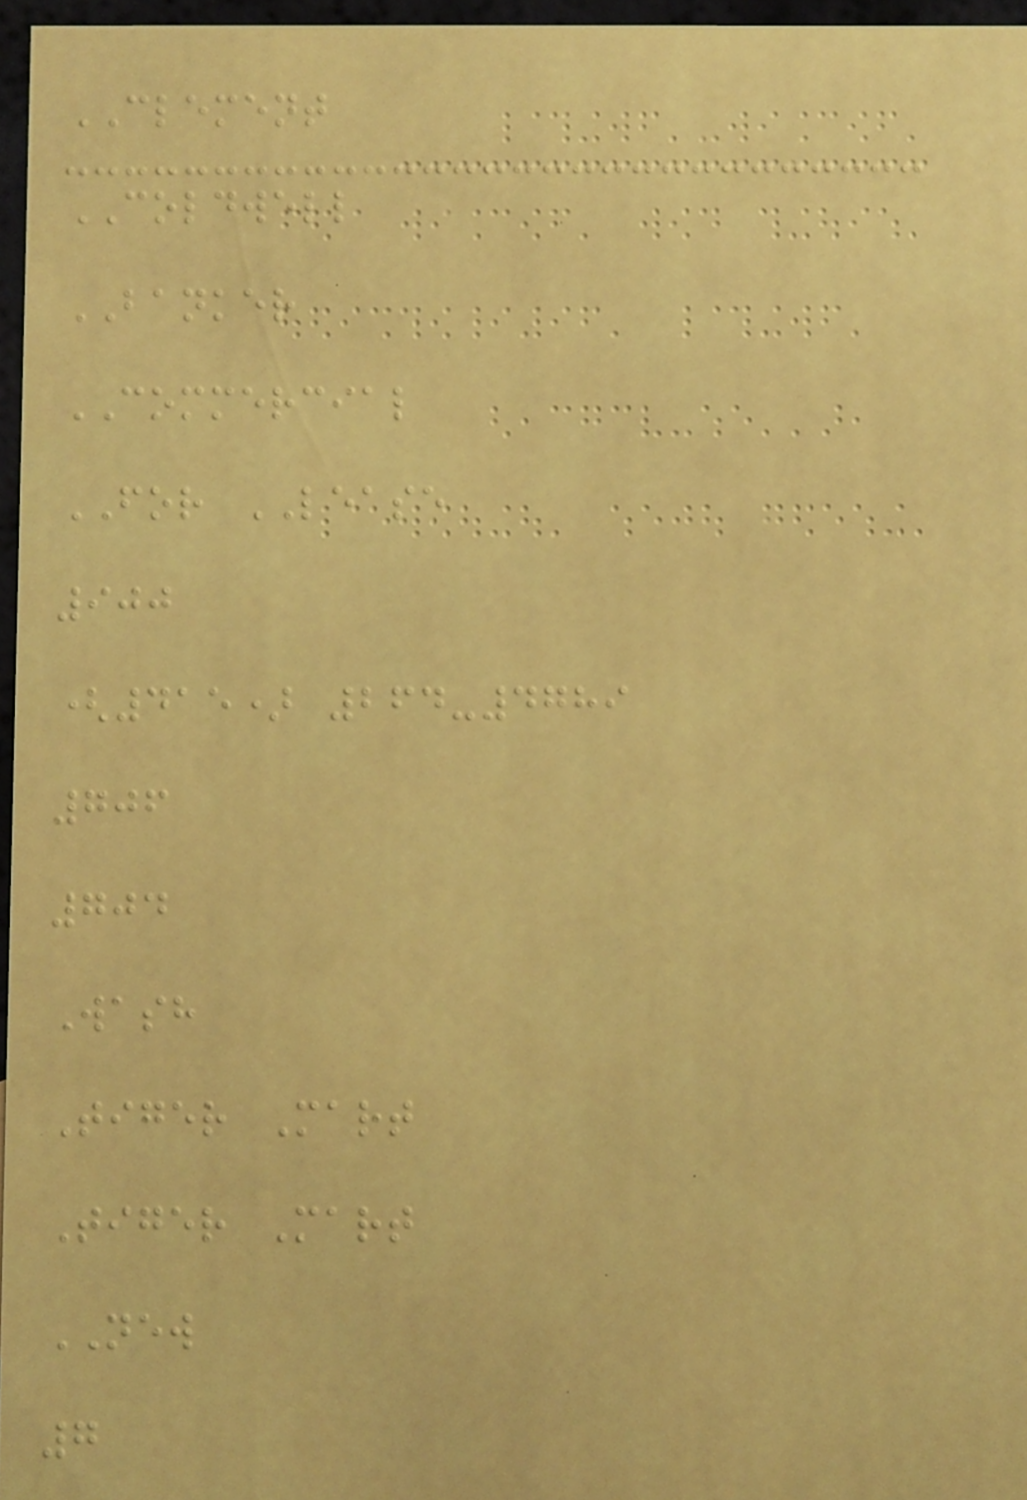CLEMENT
COLDWELL
BANKER
COMMERCIAL
FOR LEASE
900
(415) 264-4789
706
704
Wash
Tiger Mart
Tiger Mart
NEW
7
